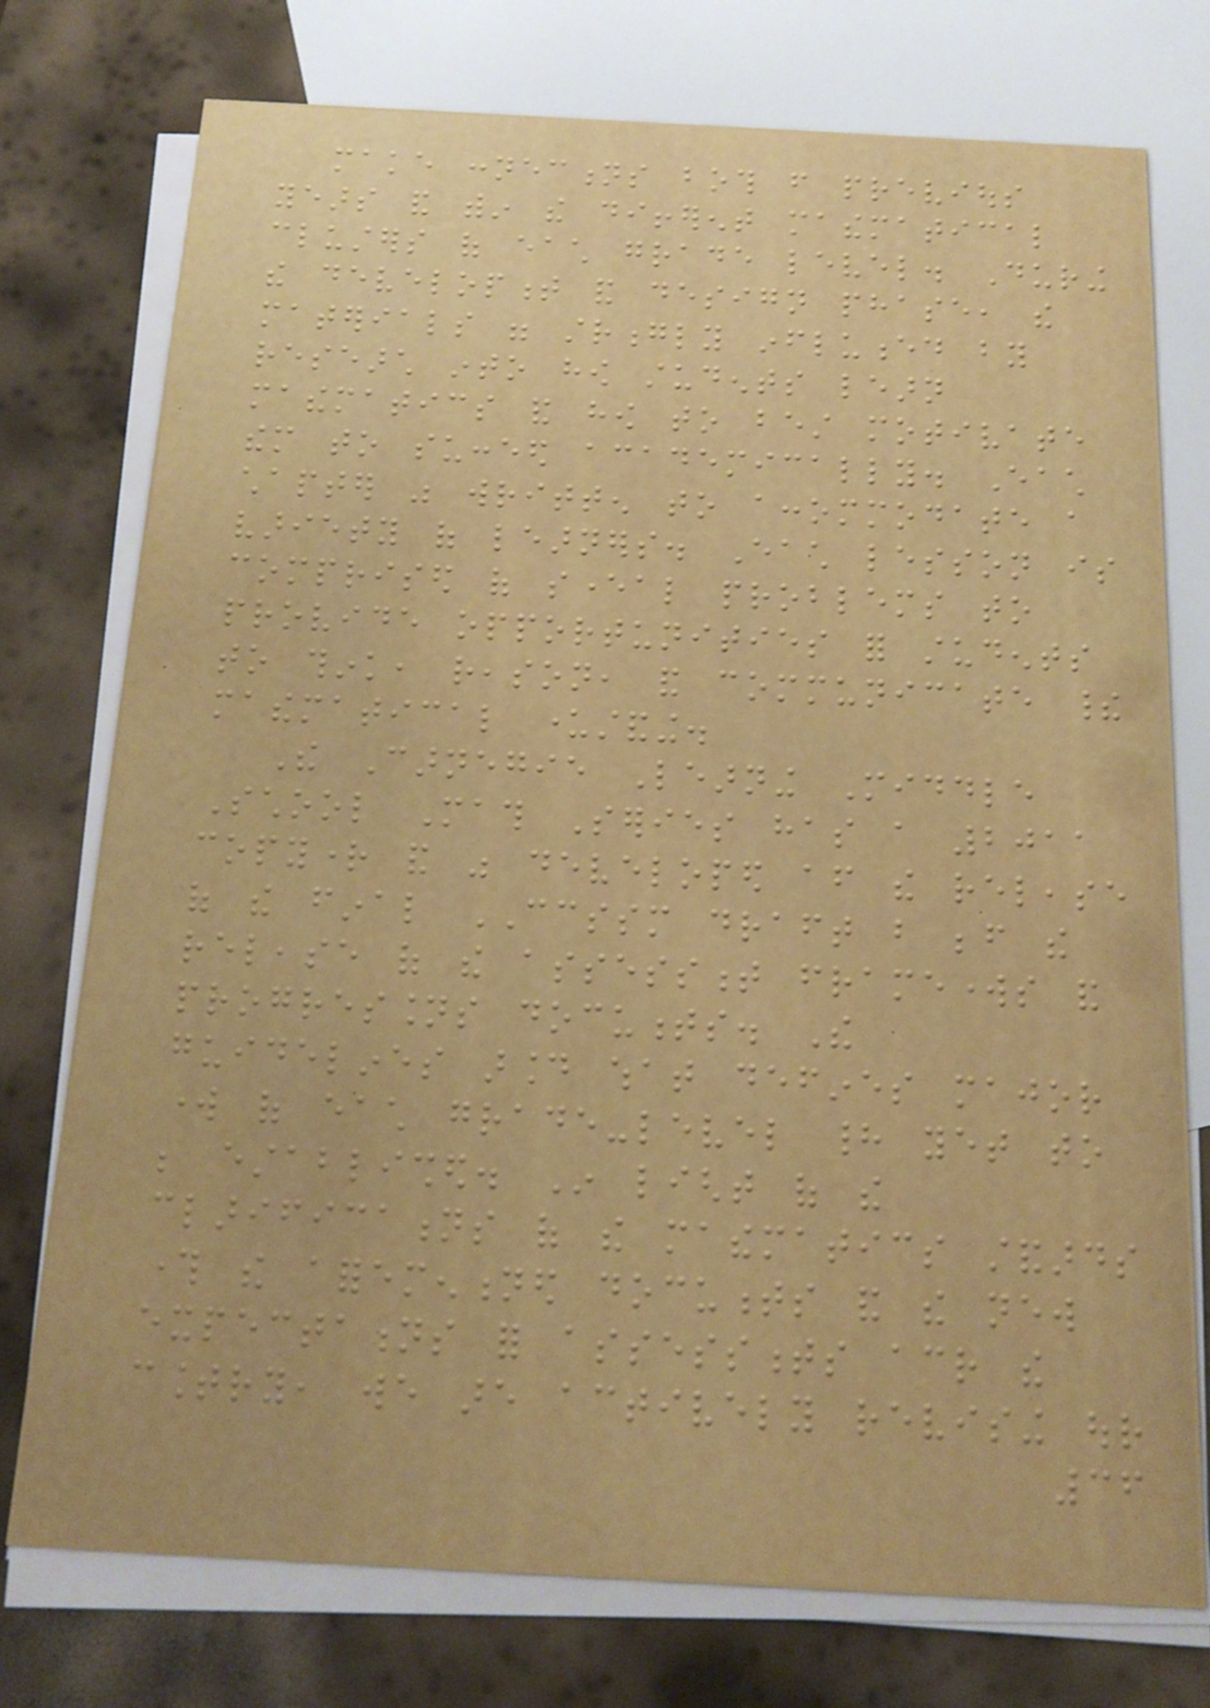make connections both from previous
years and within the different mathematical
clusters of each grade level. During
the development and design phase, the
materials were strongly influenced by
research into how students learn
mathematics and how to best motivate
them to succeed academically. Each
chapter was written to accommodate a
variety of learners. Each lesson is
comprised of several problems to
provide opportunities for students
to think, reason, and communicate their
mathematical understanding.
The Carnegie Learning Middle
School Math Series has a 2011
copyright and was developed after the release
of the final CCSSM draft but before the
release of the assessment frameworks and
progressions documents. The
guidelines around what defines major
work of each grade-level had yet to
be established. In light of the
clarifications of the mathematics standards
through the aforementioned documents and the new
expectations for assessments across the
country, we are actively revising our
36
